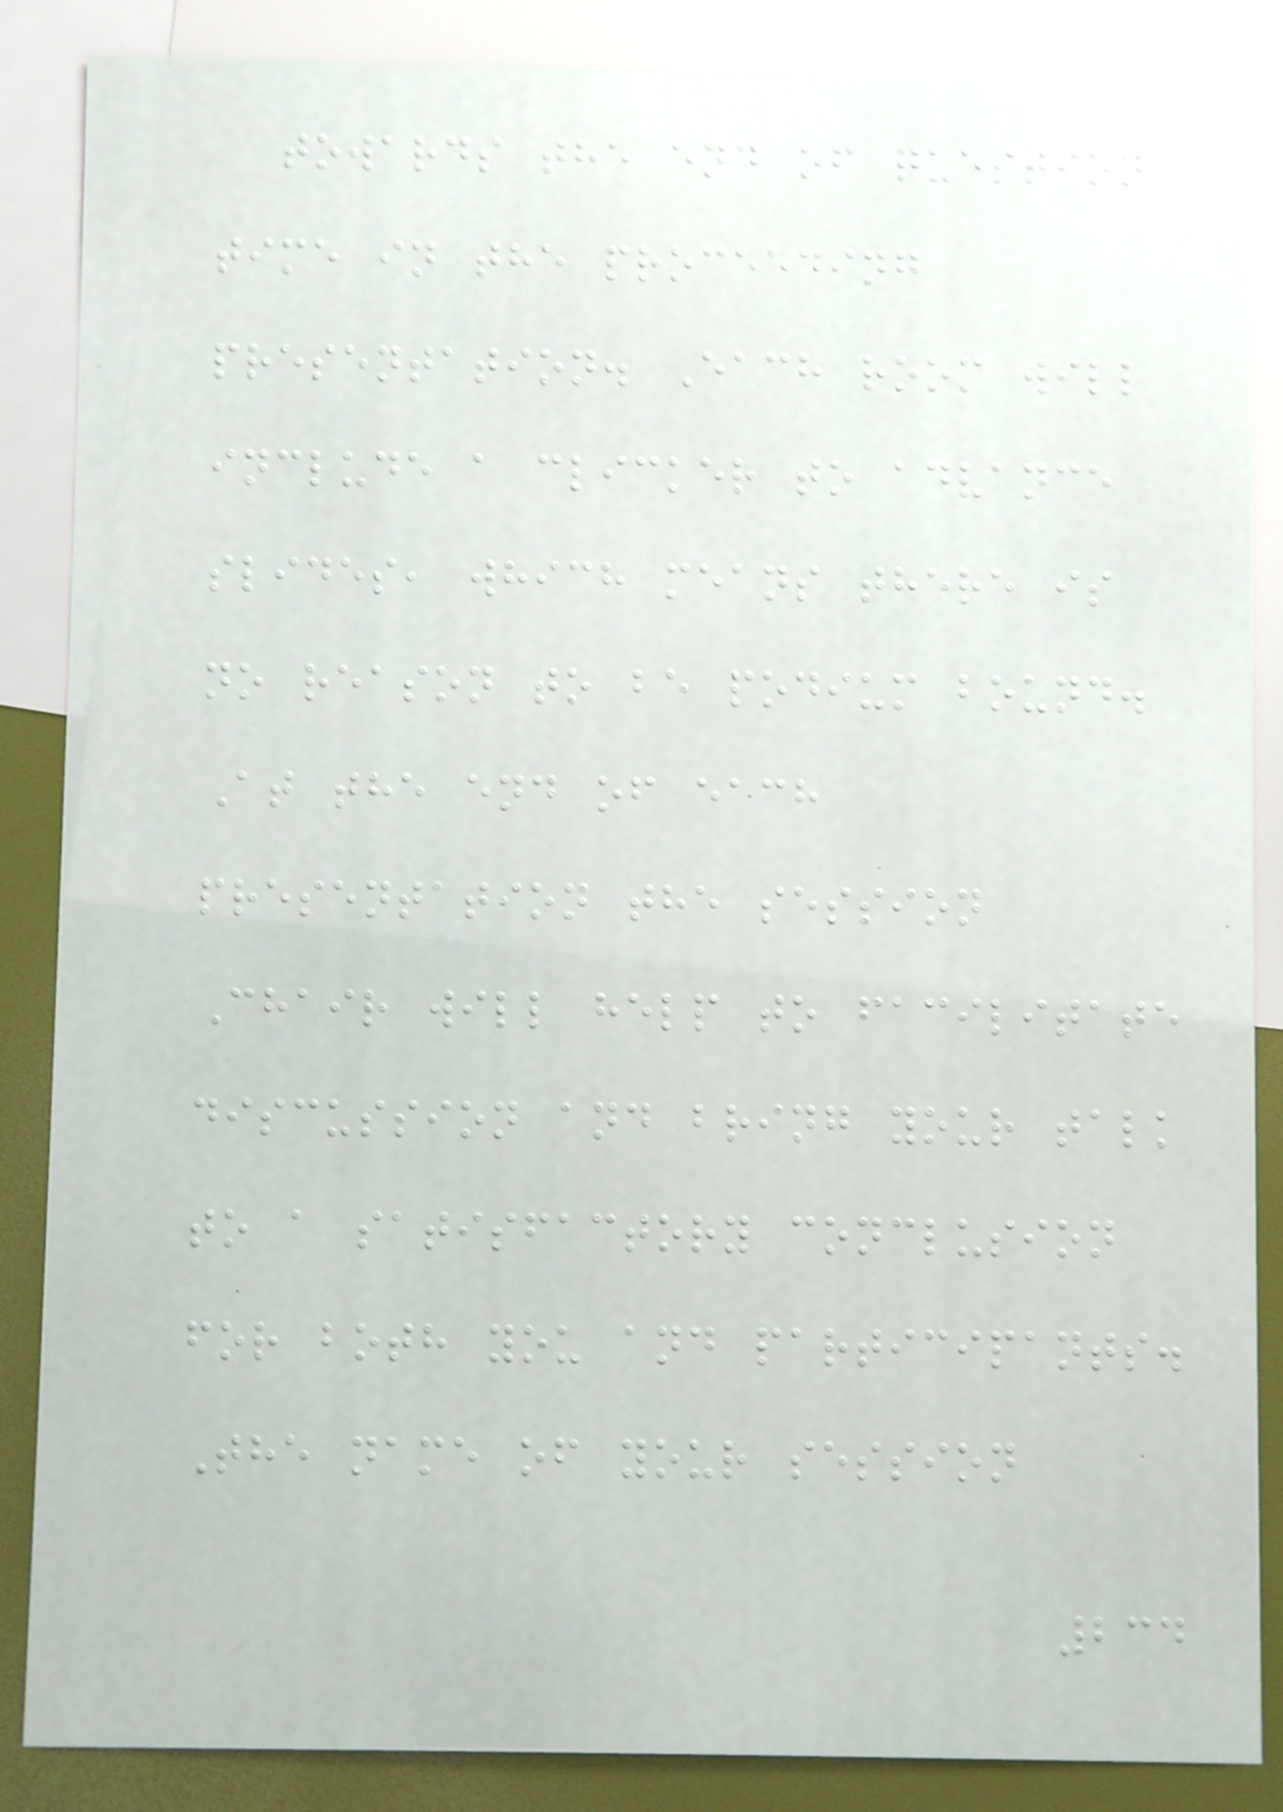towards the end of question
time in the proceeding
presentation. Each room will
include a clicker to advance
slides, which means there is
no reason to be podium bound.
At the end of each
presentation the session
Chair will help to facilitate
discussion and bring your talk
to a satisfactory conclusion
for both you and participants.
The name of your session
234
